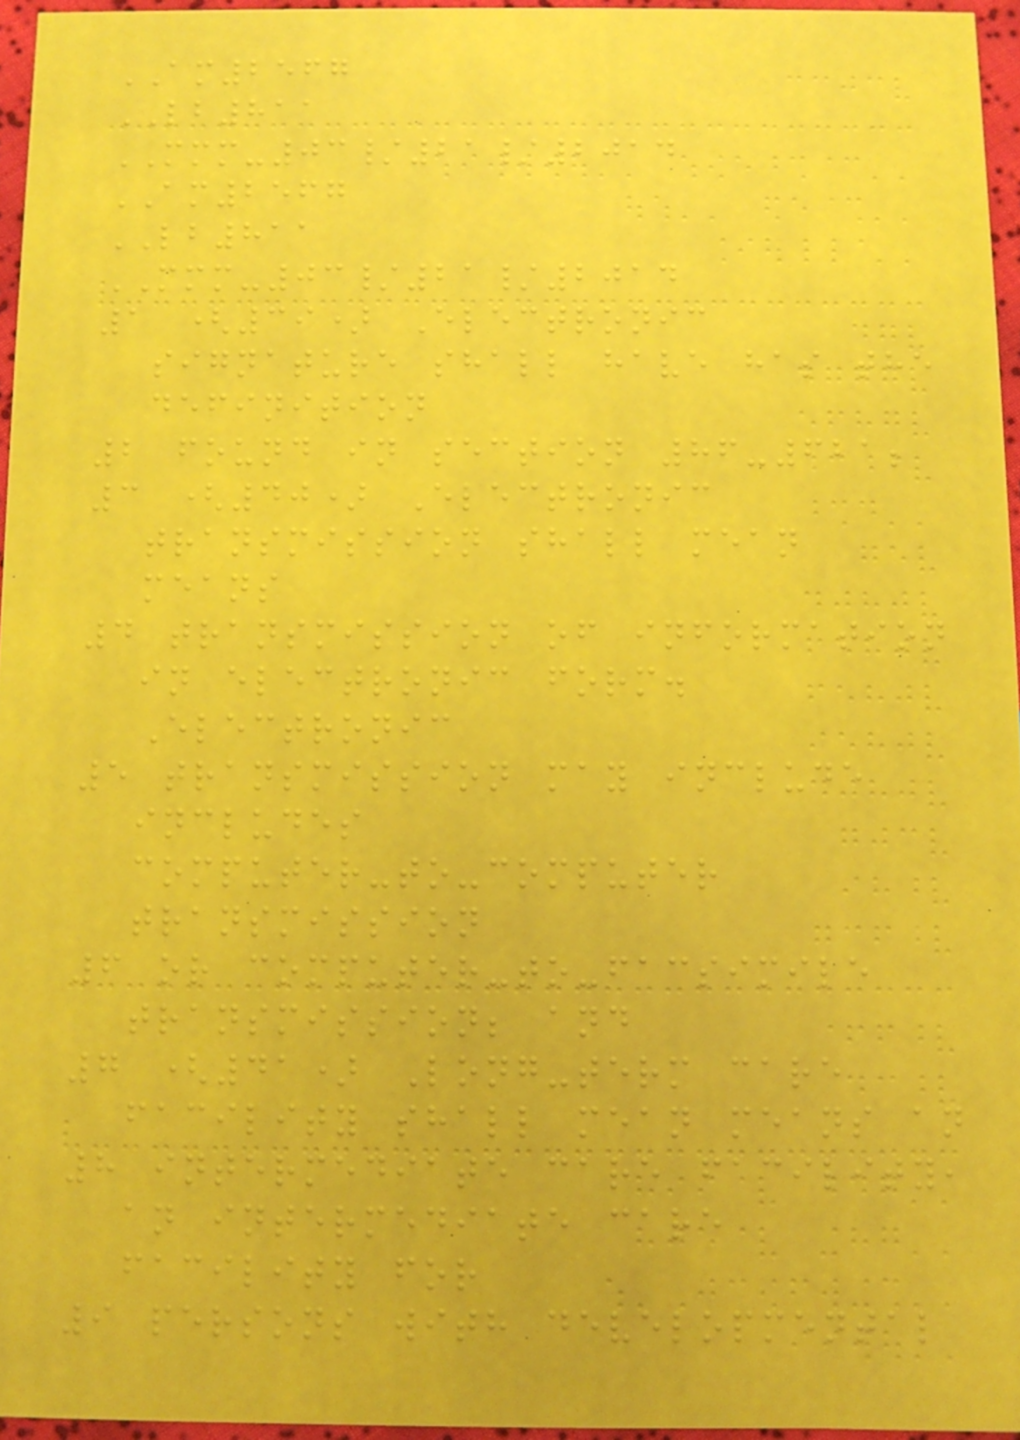AM2567
LB811
MMM-03/21/2014
AM2567
LB811
MMM-03/21/2014
1 (39) Electronic
signature shall have has the
definition
2 found in section 86-621;
3 (40) Electronic
transmission shall mean
means
4 transmission of information
in electronic form.
Electronic
5 transmission may include
includes
computer-to-computer
transmission
6 or computer-to-facsimile
transmission; and
7 (41) Long-term care
facility shall mean means an
8 intermediate care facility,
an intermediate care
facility for
9 persons with developmental
